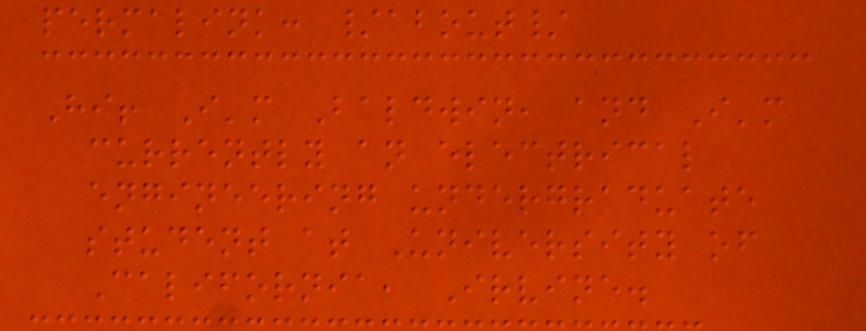permalink: /about/
Hi! I'm Baldwin, and I'm
currently an electrical
engineering undergraduate
student at University of
California, Irvine.
